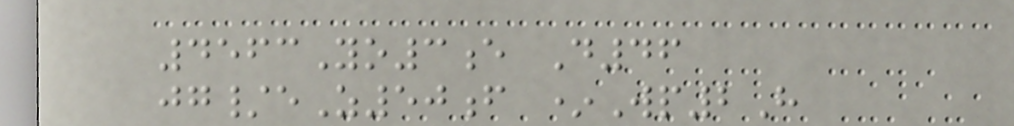4563Yo3e D46
jg/eZ50f *Wp2H
